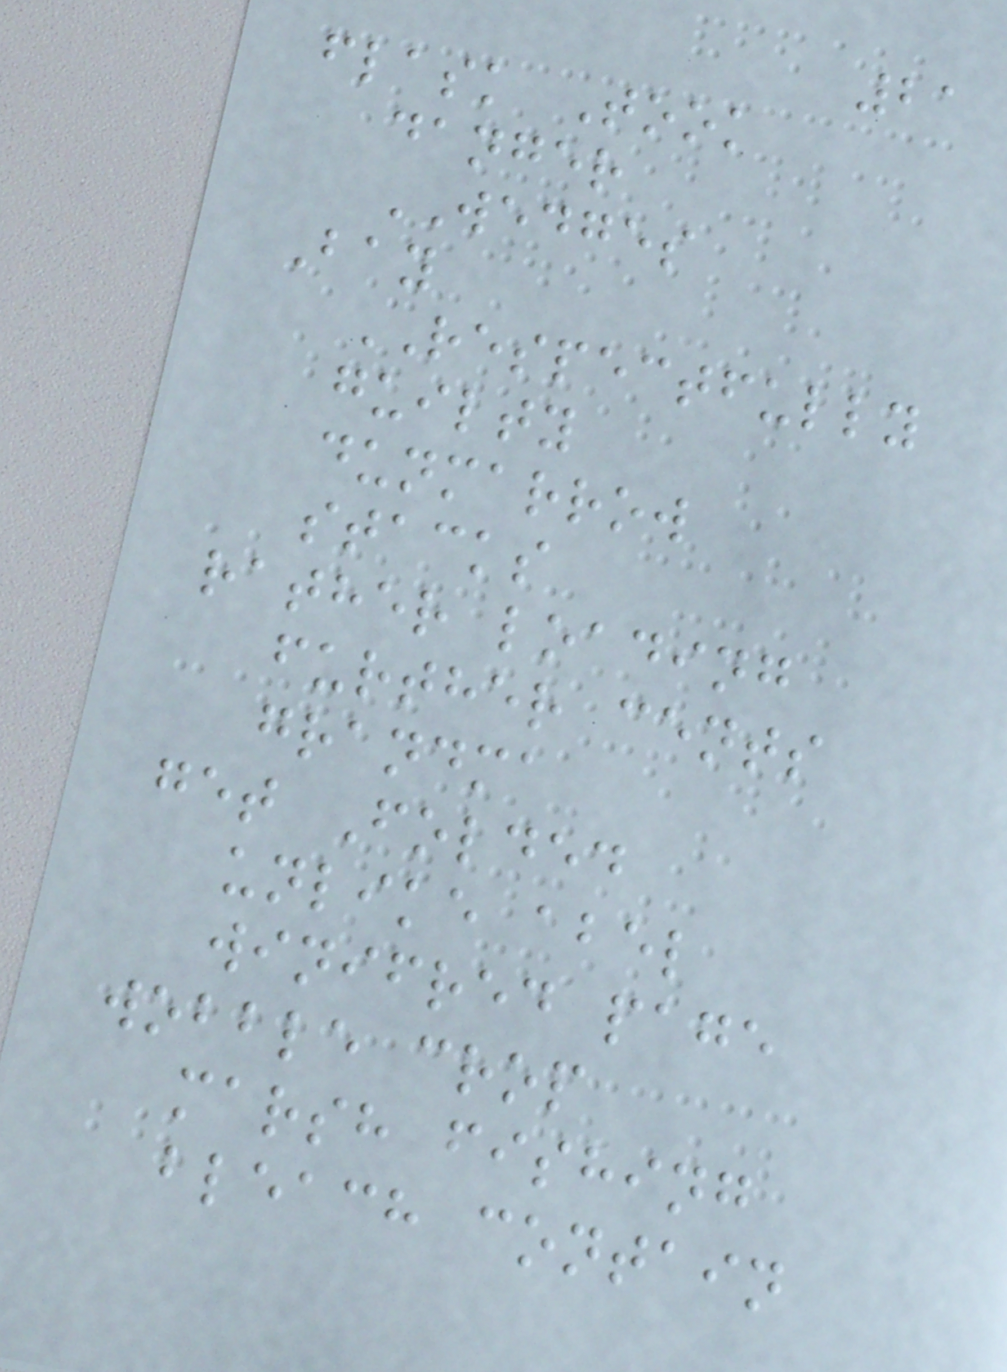21
flask Took
danger
WEDGES
Bay
RESPECTFULLY
guilty
dunmarrow
stacks
rather loading
further cents
grandma
get Folded
unlike abel
winifred page
wobble crop
marsh fishing
bleach contain
